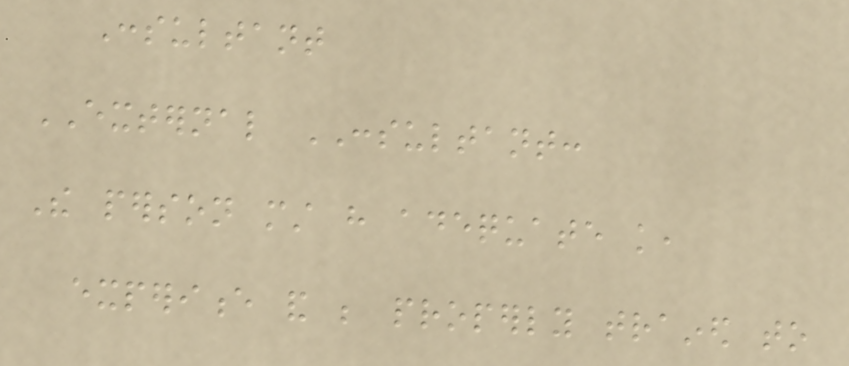Consultant
EXTERNAL CONSULTANT:
The person must have adequate knowledge,
experience and be properly trained to
